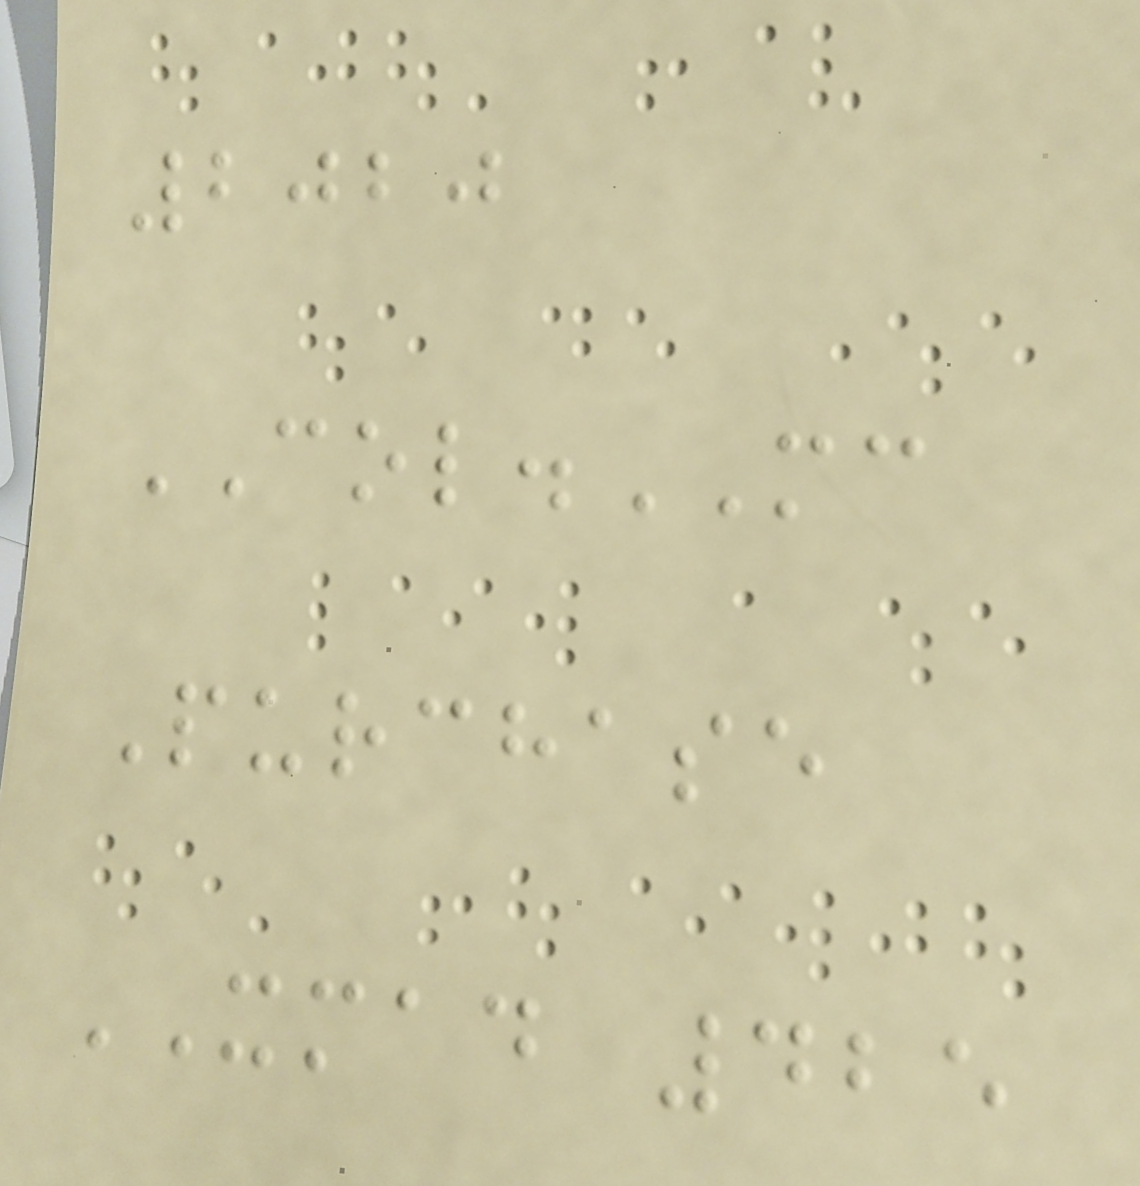2020
COL.MC
Purchase
XMAD 425
